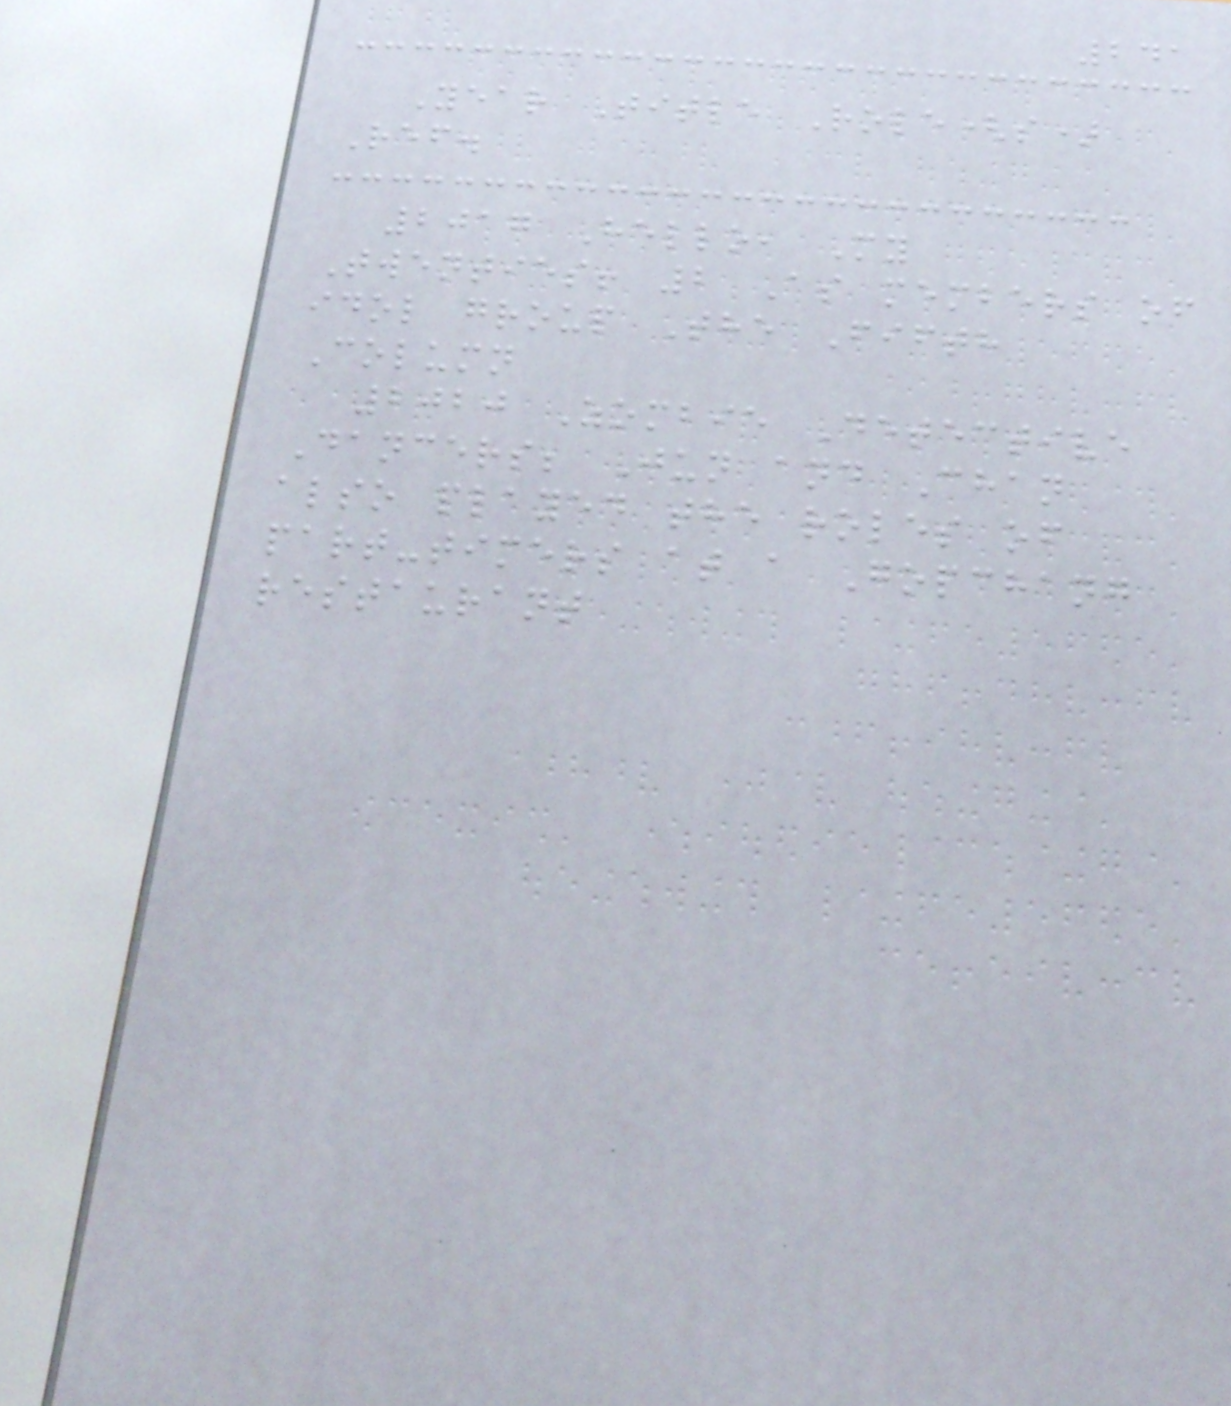241
Year Title Role(s)
Ref.
2017 Hello, My
Twenties! 2 As members of
idol group The Fifth
Column
2020 Zombie Detective
Dancers; Jun and Chan
also played the roles of
part-timers at a Gopchang
restaurant
